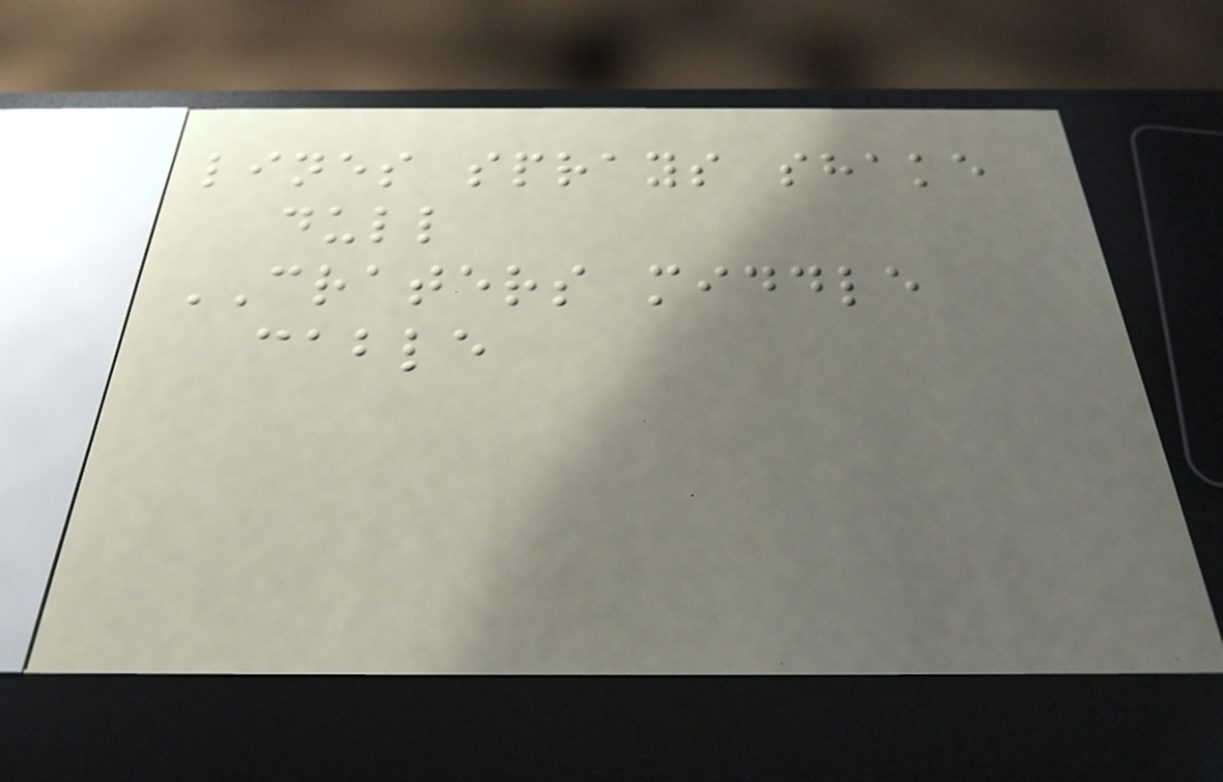lines sprays shake
dull
CRATERS middle
cable
